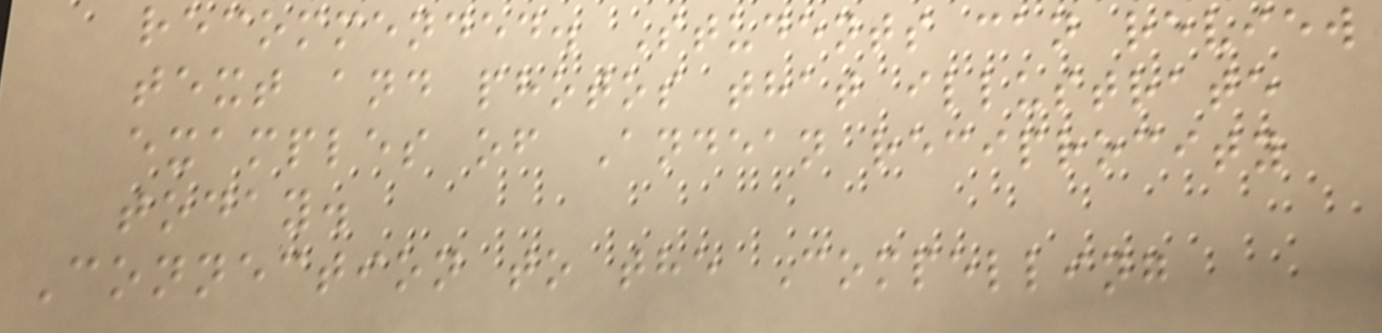recommended. Students can review
text and photos that illustrate
examples of Andean reciprocity
today.
Connection to the Compelling
